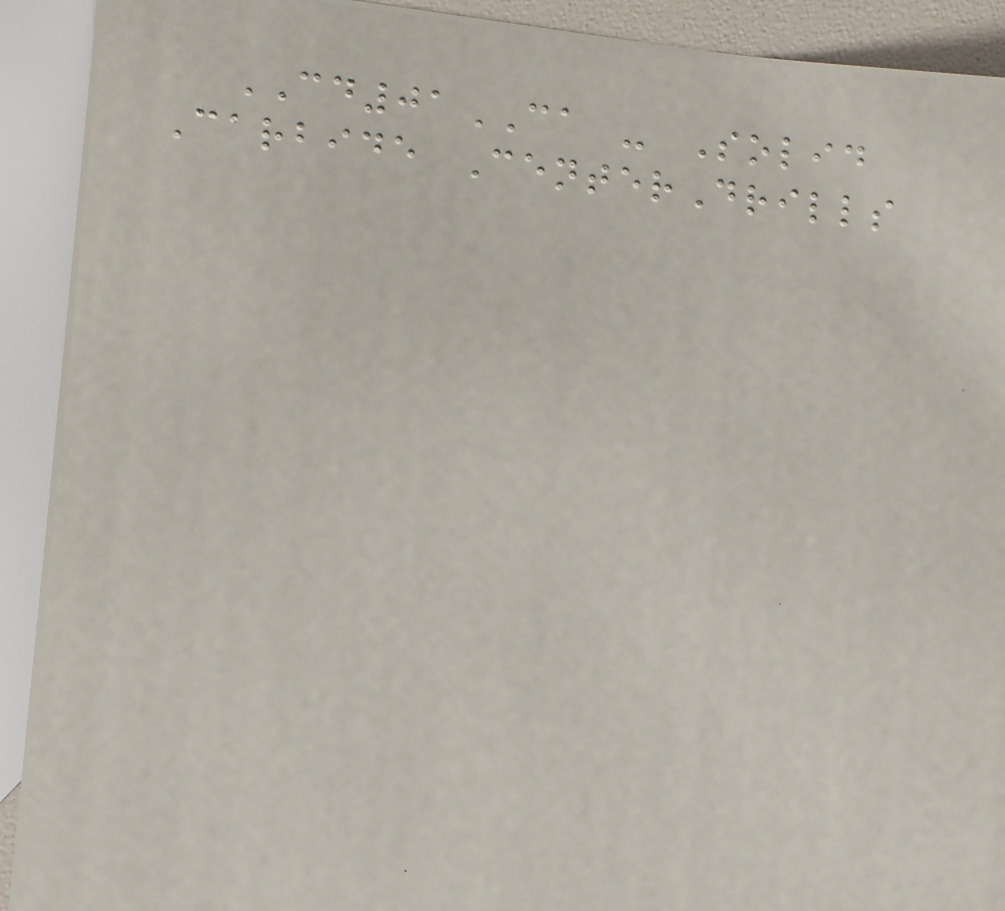CD01CA - Solid
Carbide CenterDrills
